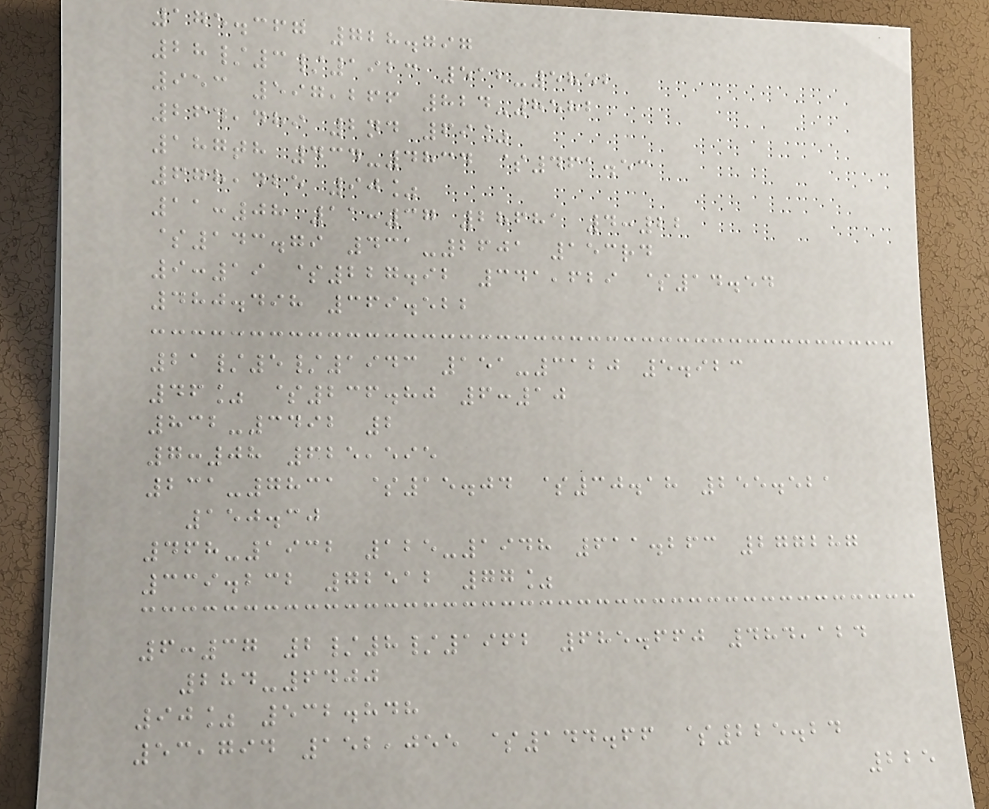175.367 728.797
28/3/1923 512-5852
953 597,266 824-8582
264,489 2nd 69%
187th 434-4834 $461.53
678,425 90%
11:08 11:37 28681 4:22
$143.79 431-2601 153rd
9:19 $227.92 341,629 $14.54
480.498 369.522
21/5/1943 151-3120 5.923
46% $236.80 6:10
832-3492 2
7:08 625,595
231-7831 $15.04 $30.18 255.521
150.30
468-1932 125-1948 611.263 277287
339.232 72512 77%
6:37 2/8/1962 685.660 484,124
284-6400
90% 532.848
53,794 152,055 $144.66 $225.24
225
